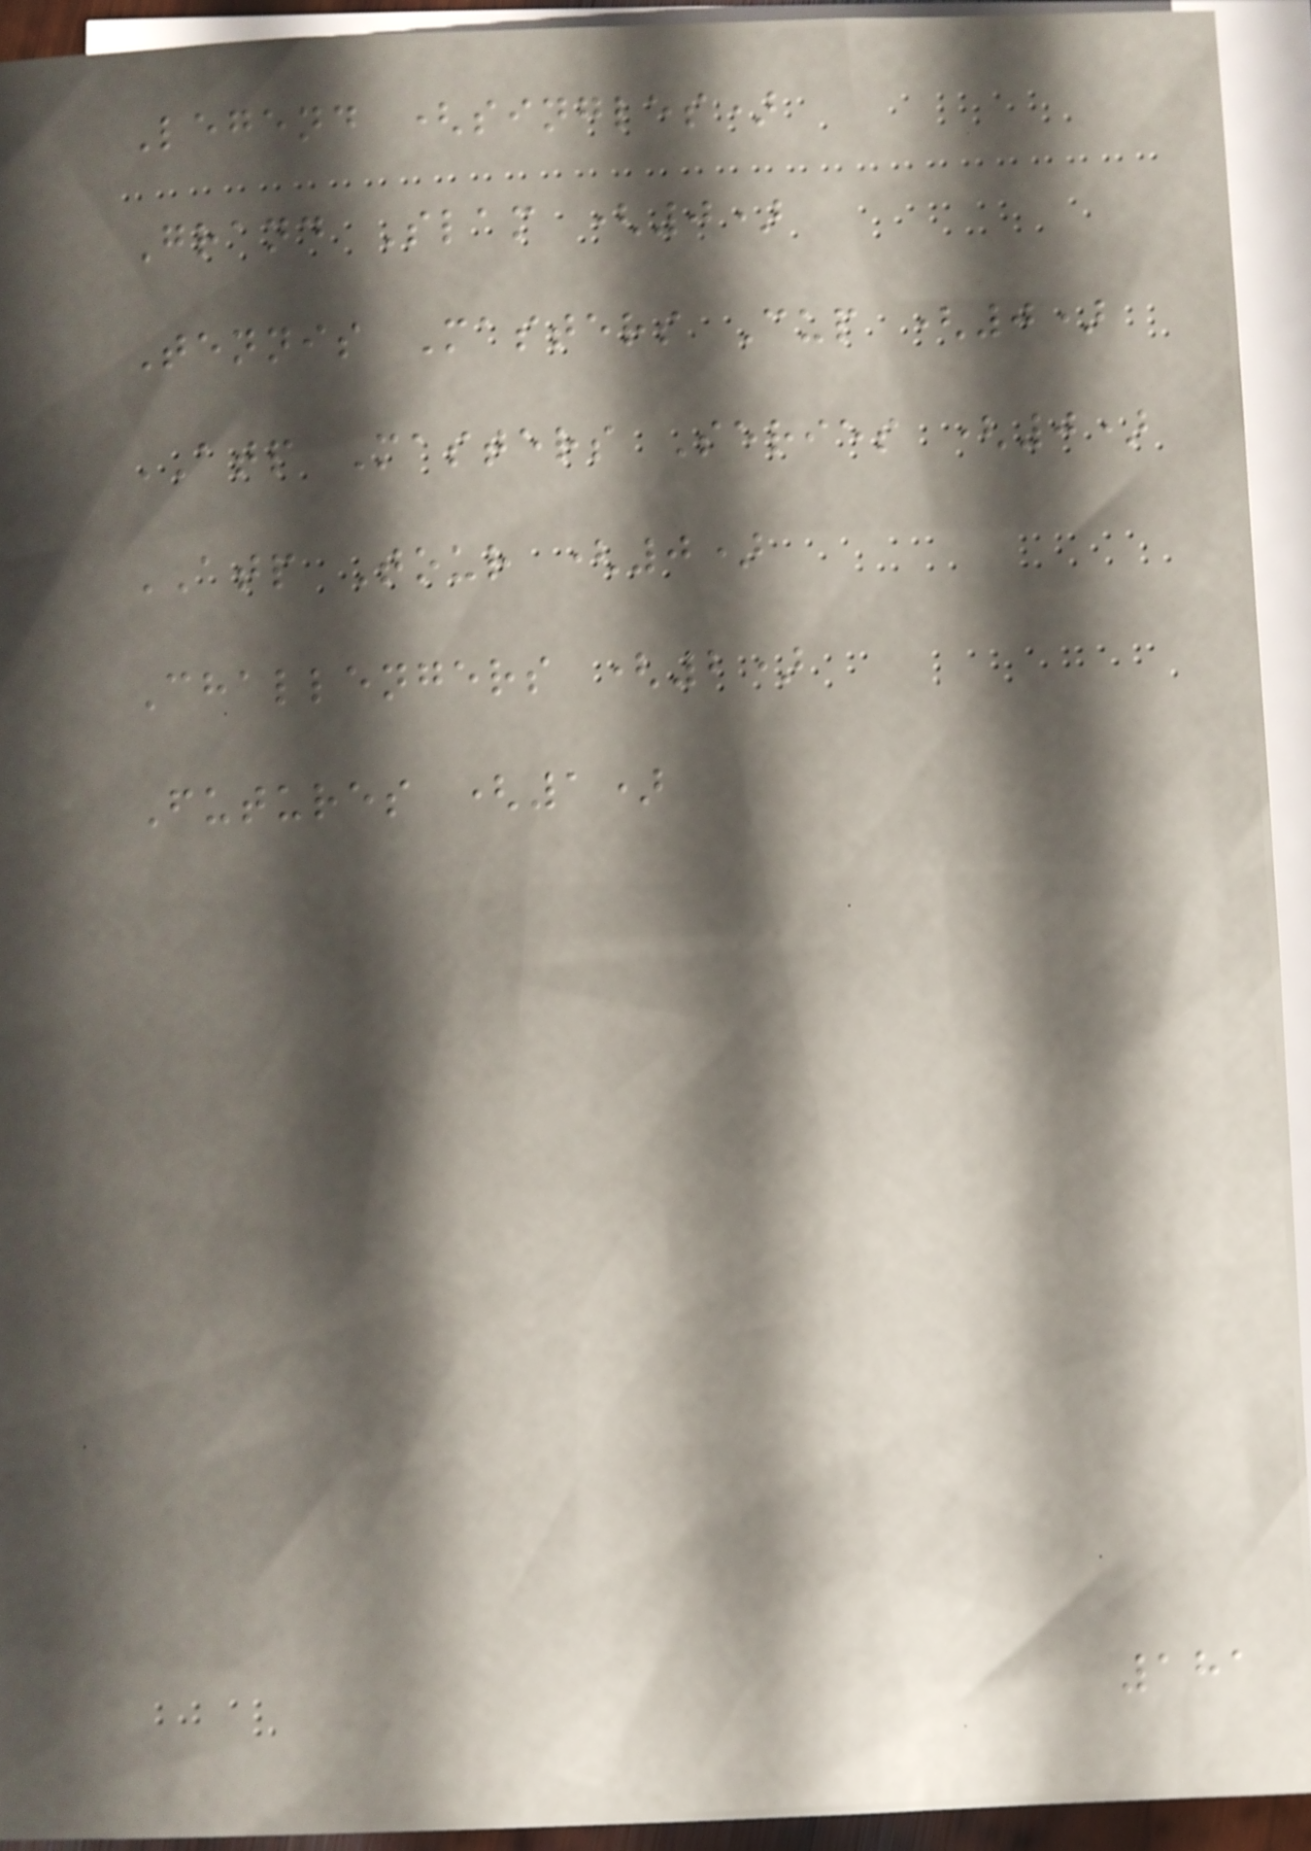Legend (singles)
Grand Slam (0)
Tennis Masters Cup (0)
ATP Masters Series (0)
ATP Tour (0)
Challengers (2)
Futures (1)
181
